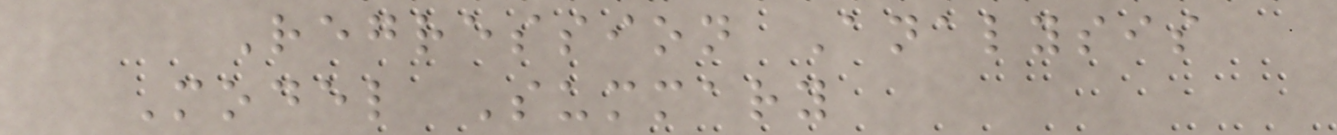Regression Analysis
Model Summary
